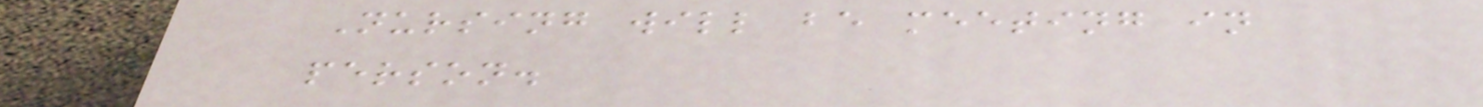Nursing will be meeting in
person.
